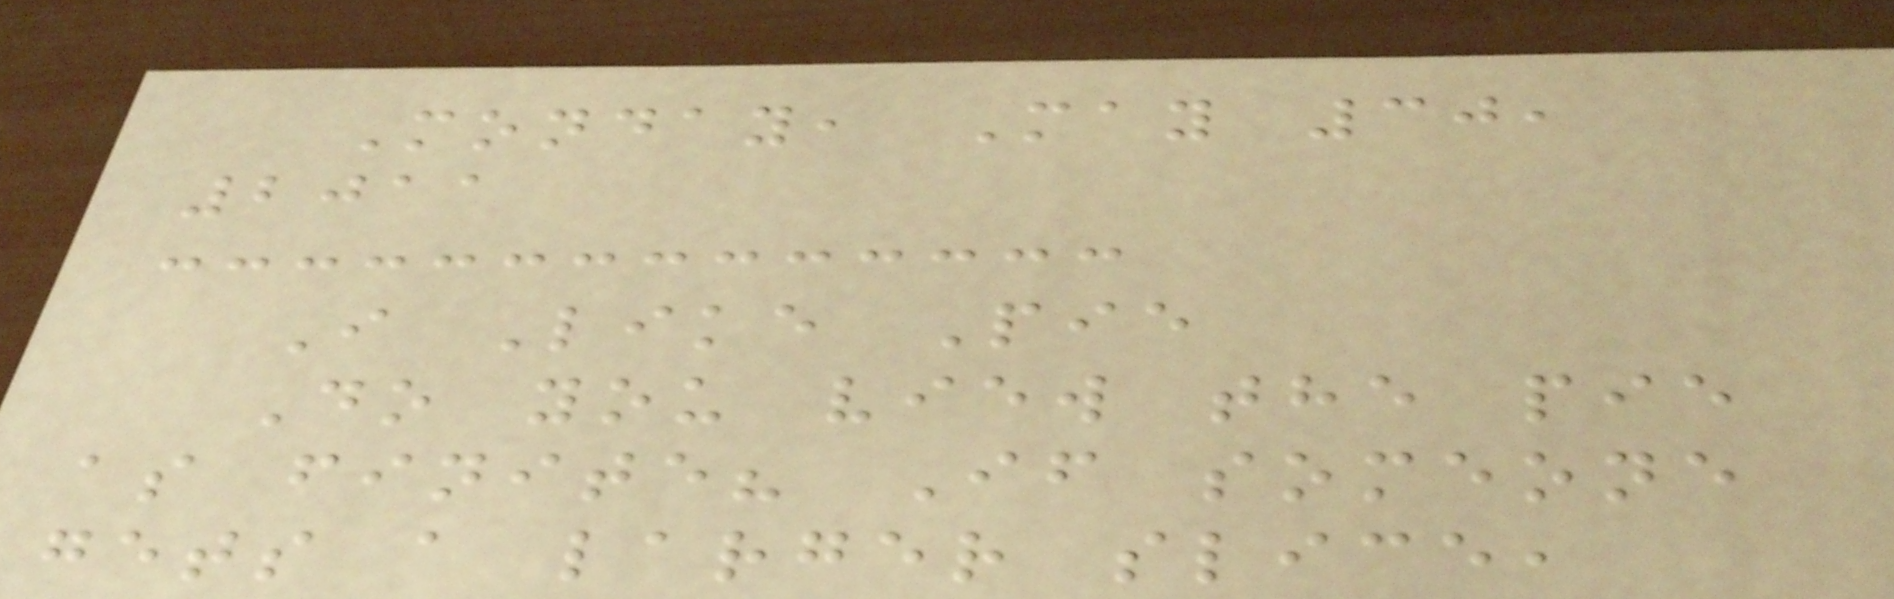Monday, May 30,
2011
I Like Pie
Do you view the pie
as finite? If someone
gets a larger slice,
